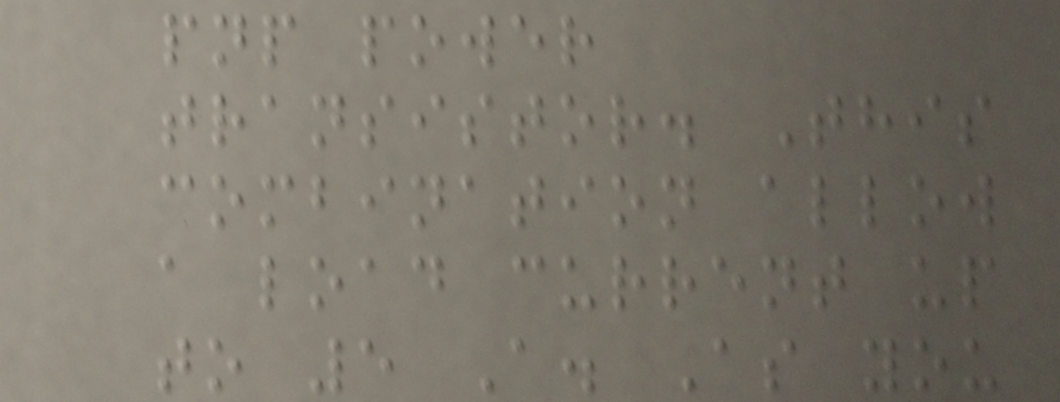pnp power
transistor. This
combination allow
a load current up
to 5 A. As you
